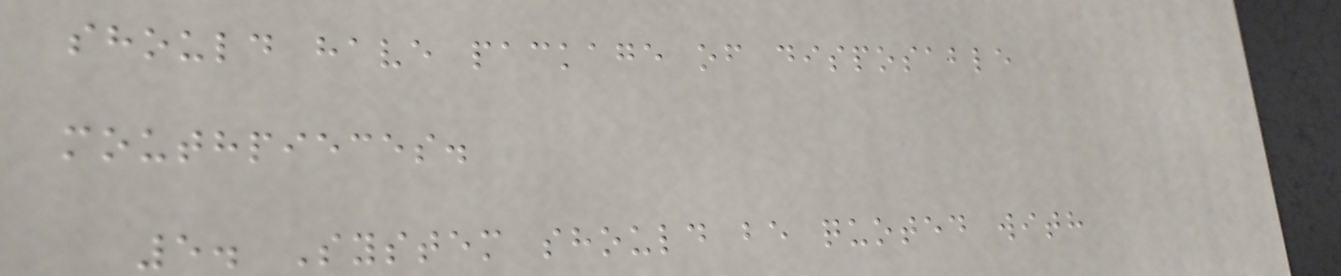should have package of disposable
mouthpieces.
5. System should be quoted with
